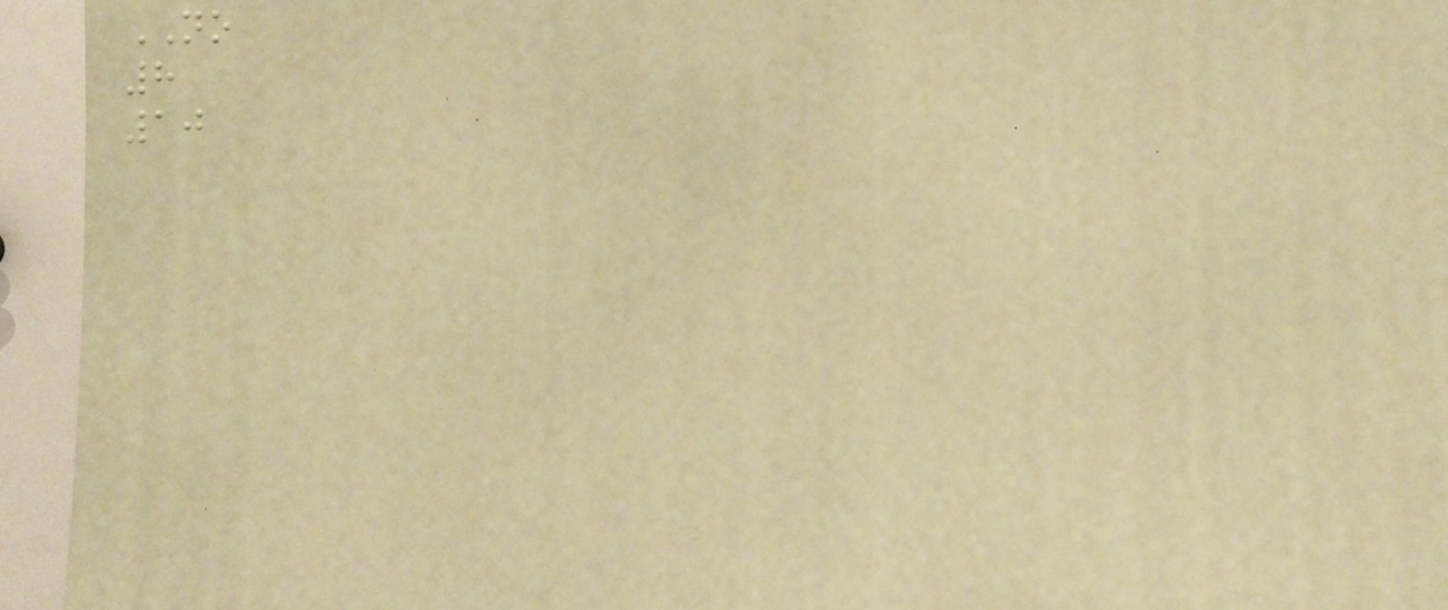NO
8
10
